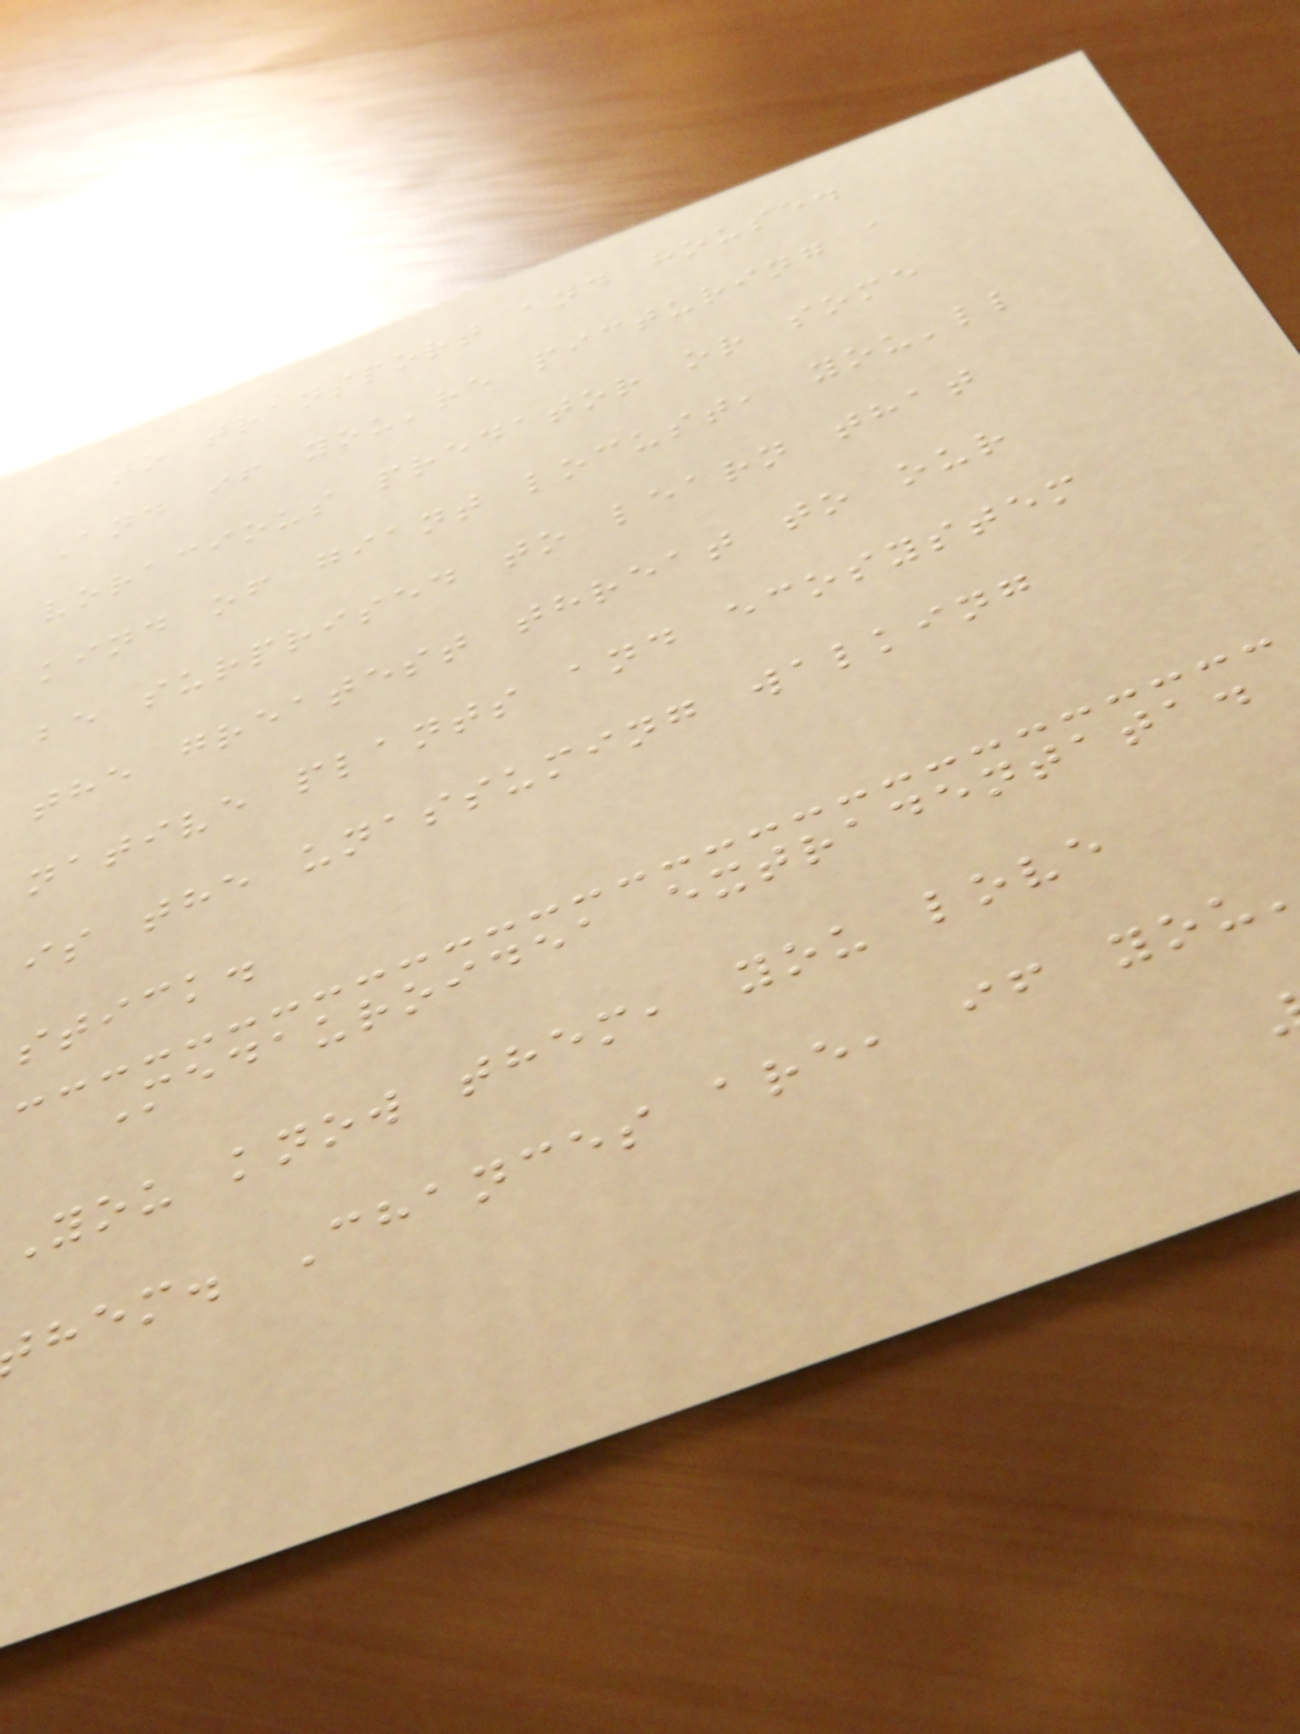to transport and house.
And if you're picturing a
voracious predator or some
kind of giant locust, you'll
be surprised to learn that
the greatest threat to our
native plants and ecosystem
is the unassuming walking
stick.
Medauroidea extradentata.
You know them, you love
hem. Chances are, if you
